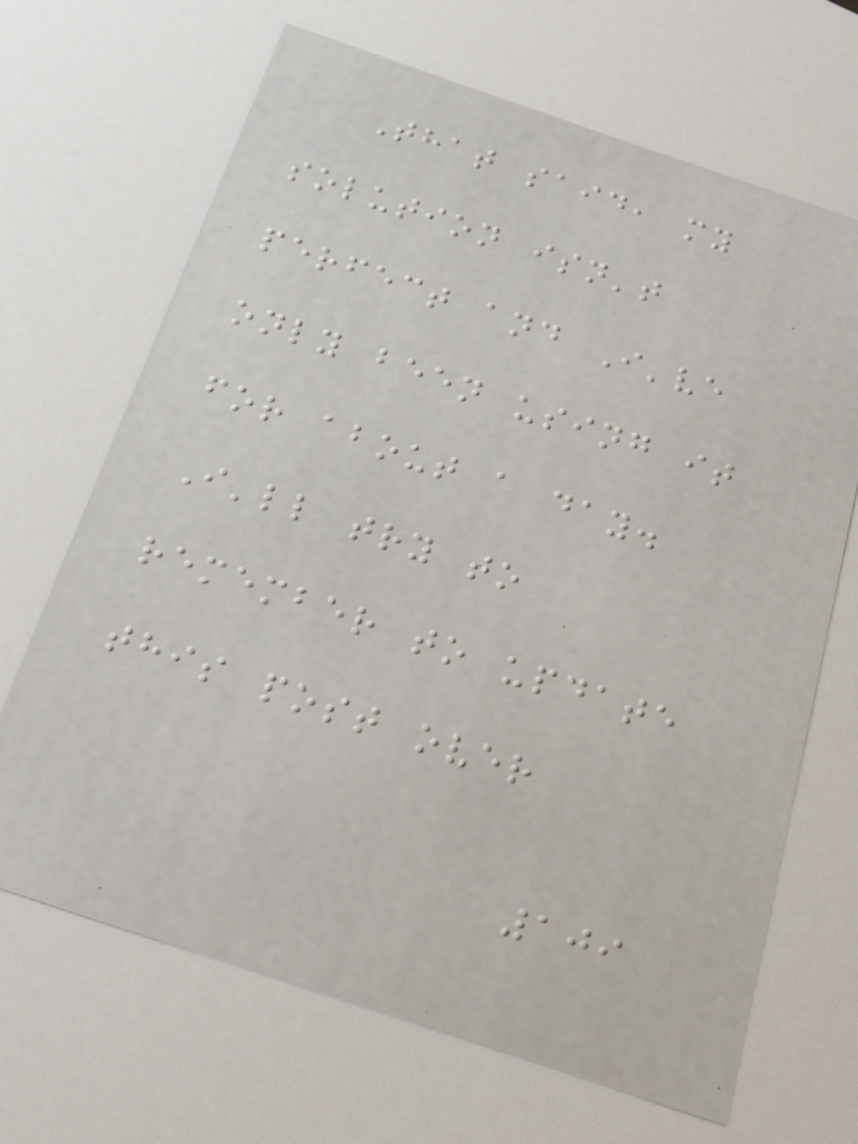That said, my
solution isn't
perfect and I've
only been using it
for about a day.
I'll try to
remember to update
this post over
109
